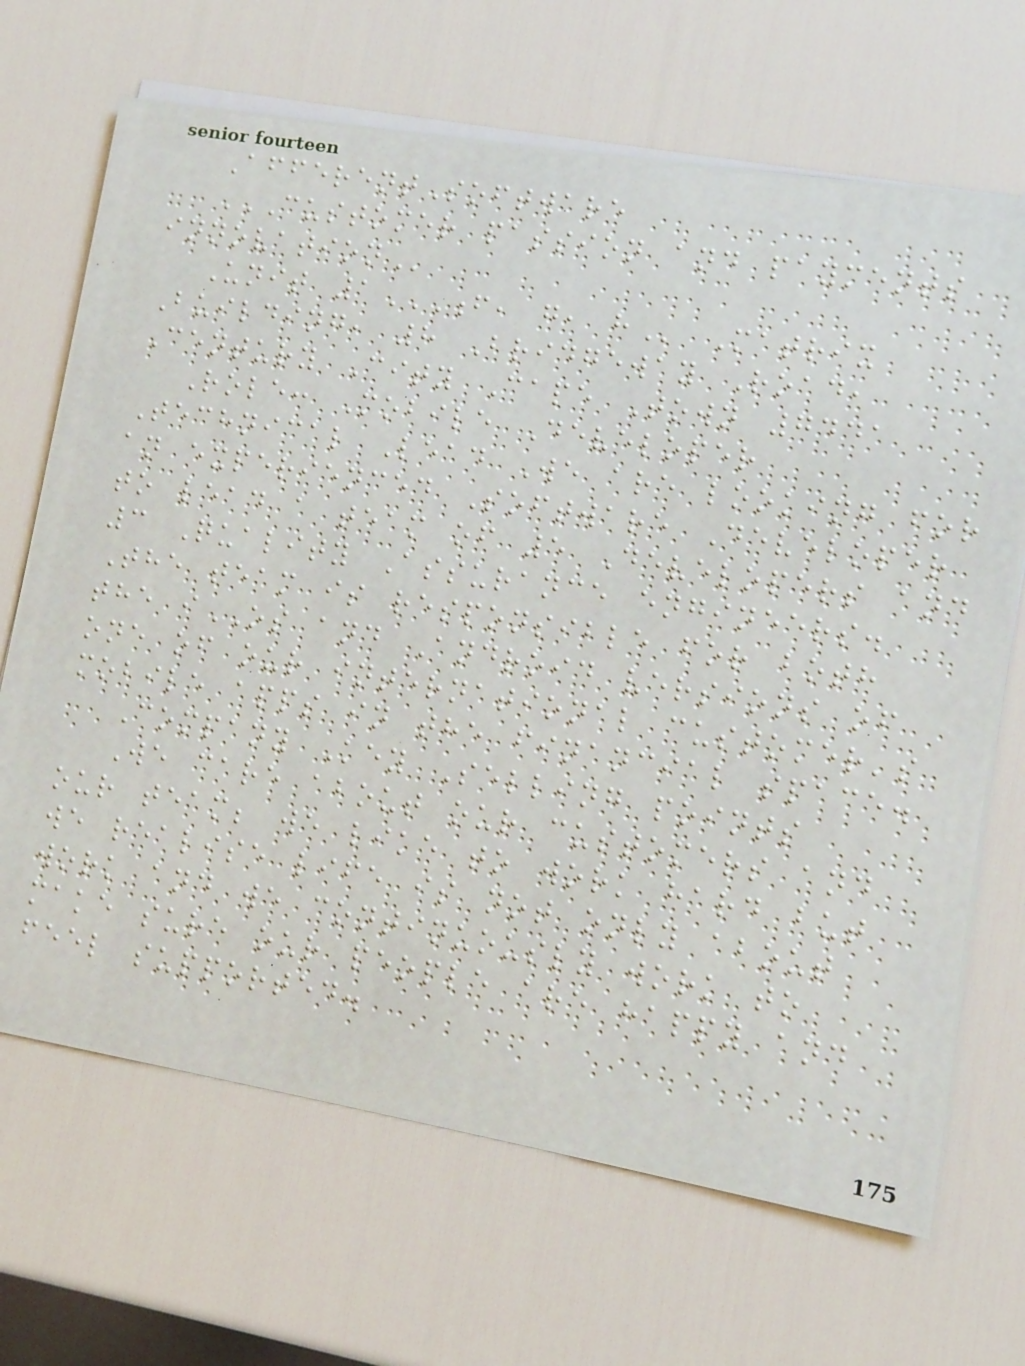AfferentSoftware
CUSTOMER PASSION AND PAYMENTS
INNOVATION
Unit 1F, G, H Matrix
Building, 8 Bridgeway Road,
Century City Cape Town 7441
Role: Mobile Developer
Technical Lead We are looking for
an experienced Software Developer
to lead a team of 5 Developers and
3 Quality Assurance engineers.
The team is responsible for both
the iOS and Android versions of
one of our international customer's
mobile apps in the financial space.
Company Key Selling points
We care about our customers and
our team; we like to work hard but
we realise life is not only about
work and we continuously work to
make sure our people are happy and
feel supported.
